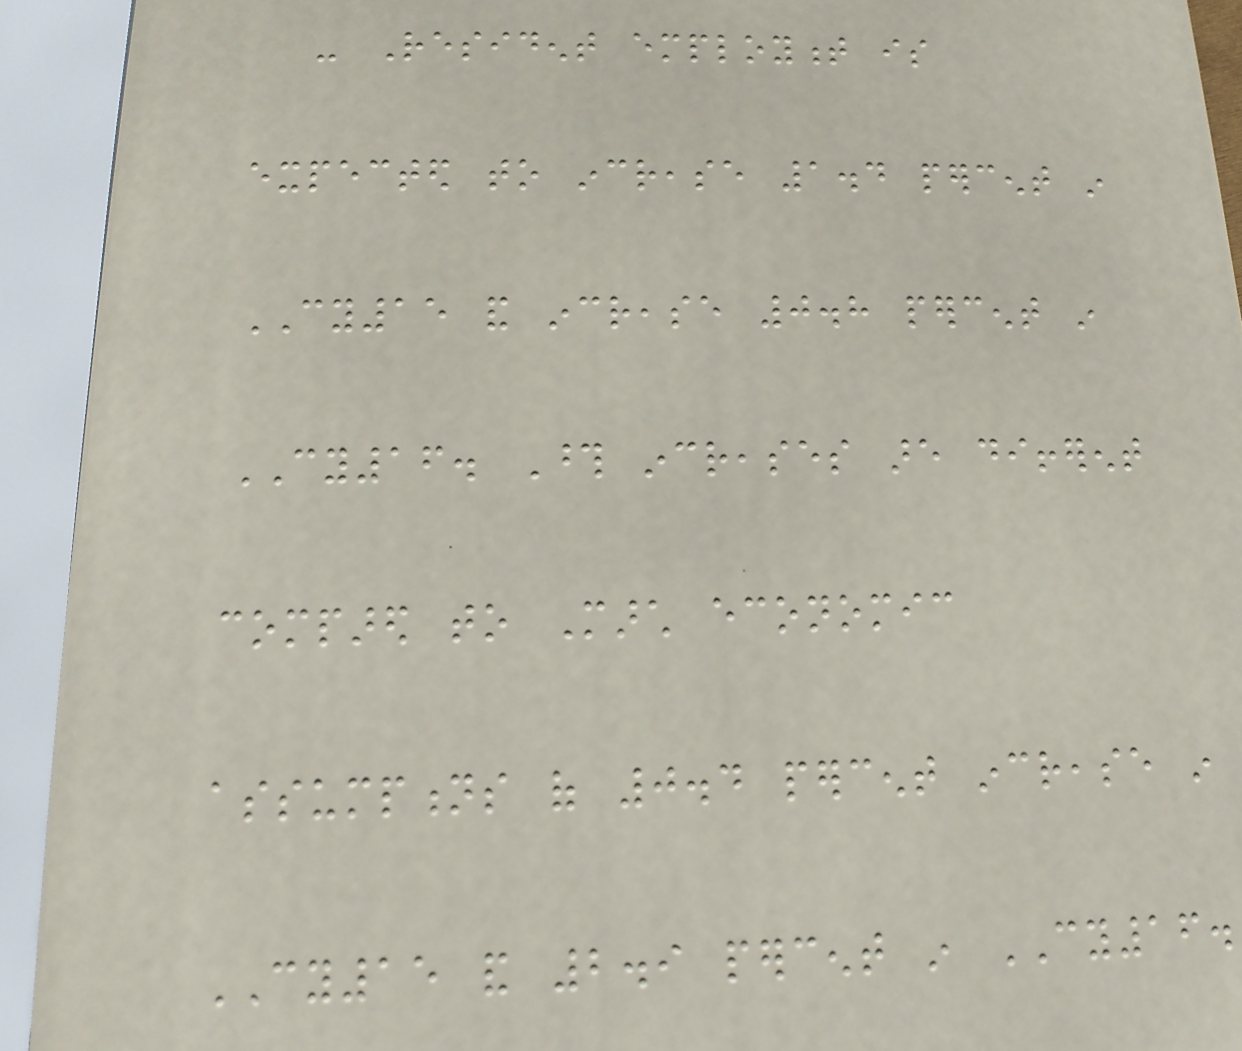- Resident employment is
expected to increase 1.4 percent in
CY15 and increase 0.8 percent in
CY16. Those increases are different
compared to March economic
assumptions of 0.4 percent increase in
CY15 and 2.9 percent in CY16.
